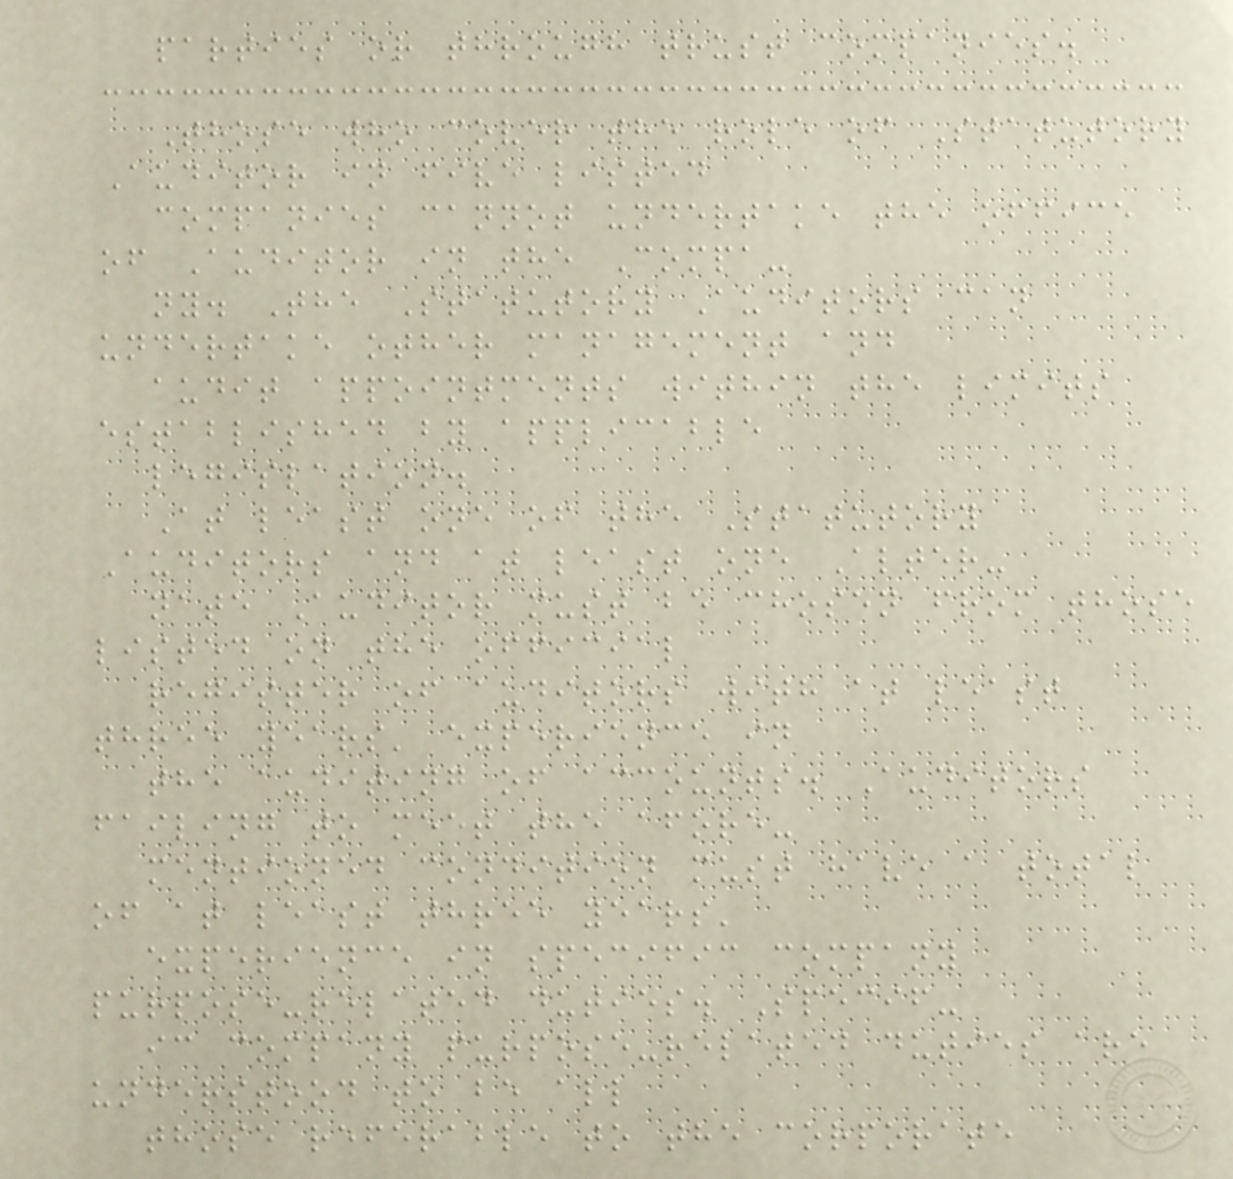parties or through trust companies.
Those who cover the role of Statutory
Auditor in five listed
companies cannot undertake the office
of Auditor in the Compa-
ny. The Statutory Auditors can
undertake other management and
audit appointments within the limits
established by applicable
legislation.
At least one of the Statutory
Auditors and at least one Alter-
nate Auditor must be chosen from those
listed on the official
register of auditors with at least
three years' experience in
the auditing of accounts. Auditors
failing to meet the afore-
mentioned condition must have a total
of at least three years'
experience in specific company
purpose-related duties. Specif-
ic company purpose-related duties are
understood to be all
those referable to the corporate
